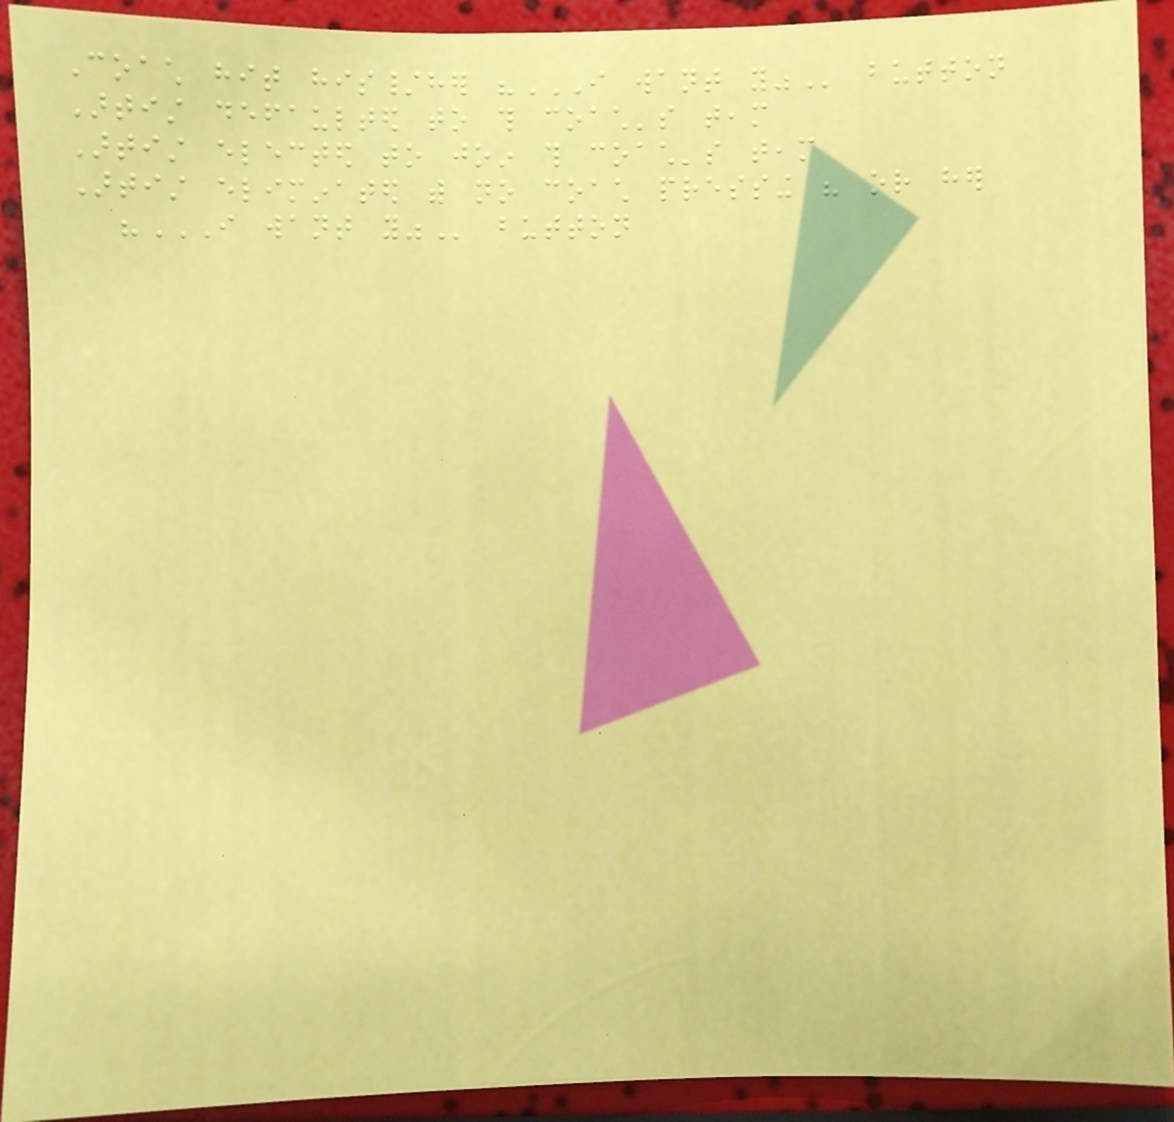Coach hit his/her "I WANT YOU" button
Artist defaulted to this coach's team
Artist elected to join this coach's team
Artist eliminated with no coach pressing his or her
"I WANT YOU" button
